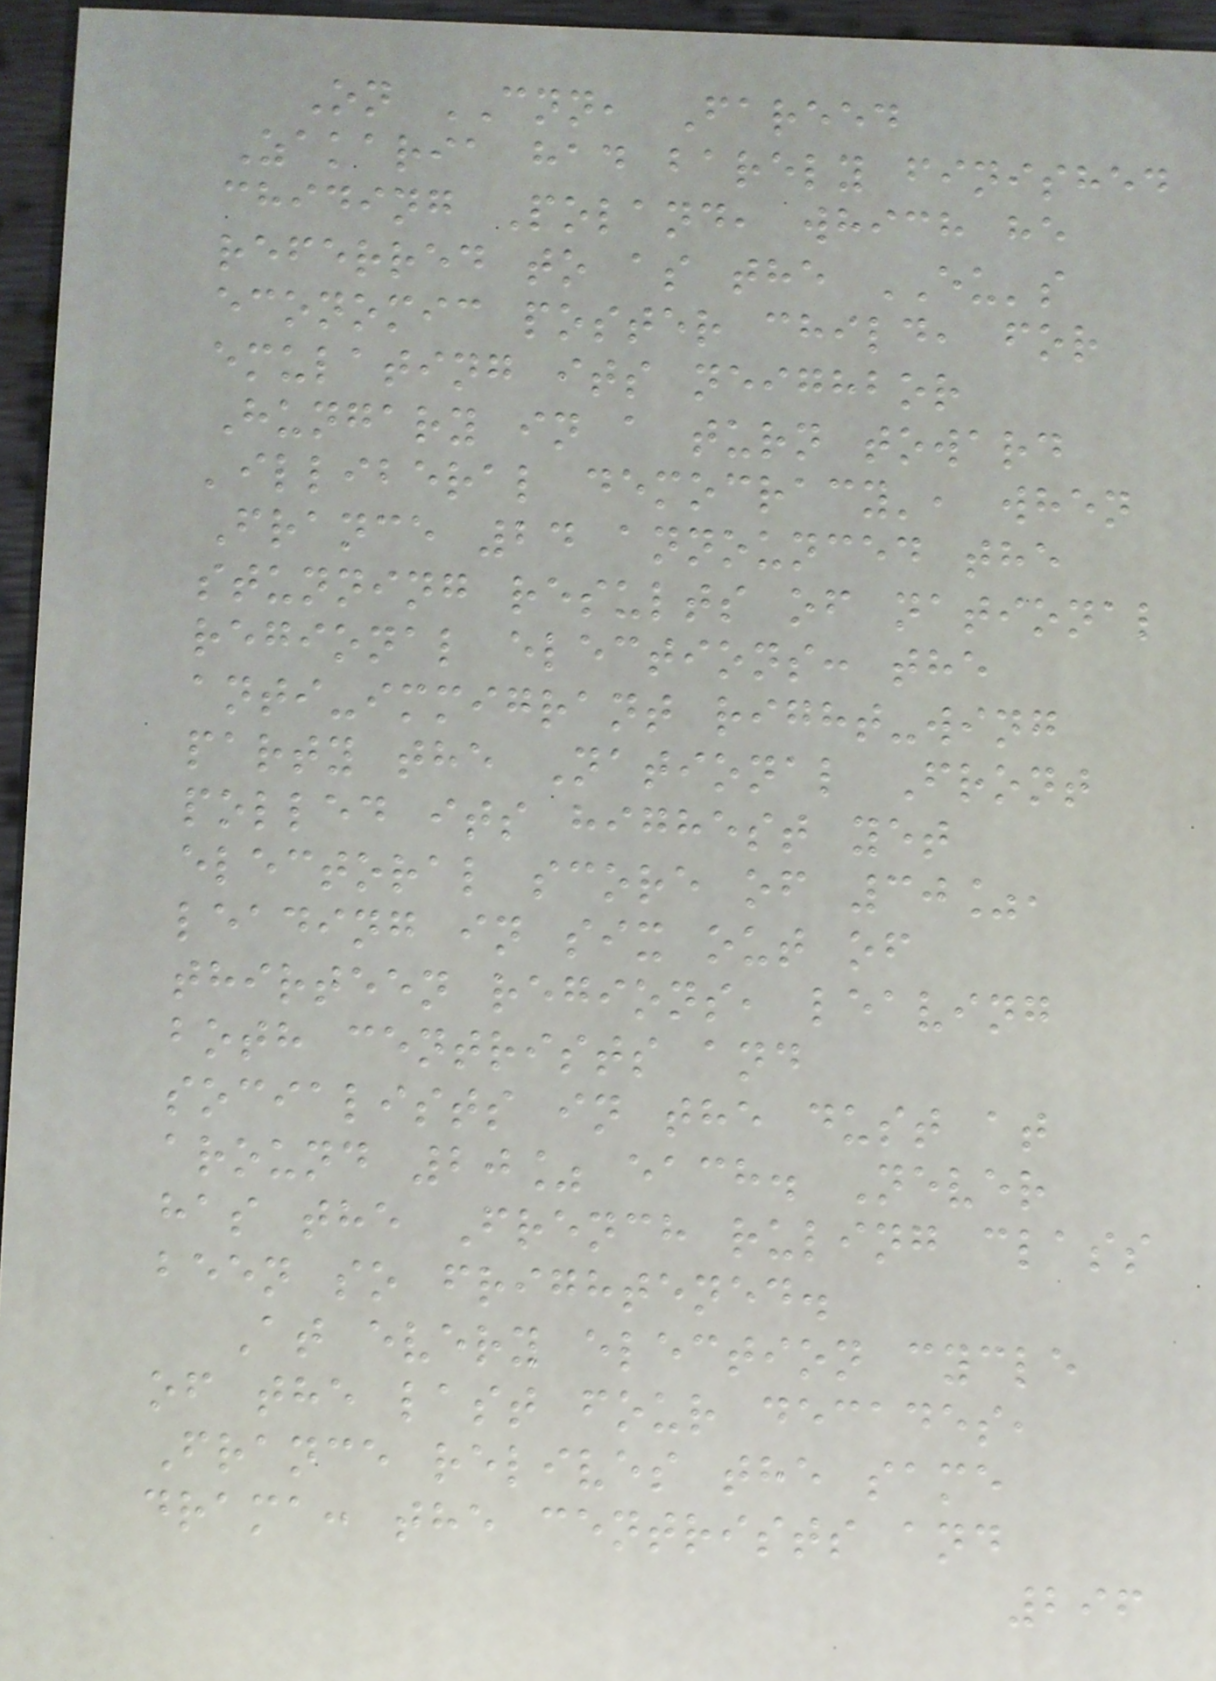On CNN, Fareed
Zakaria had barely finished
chiding Poland, which he
referred to as the EU's
economic poster child, for
emulating its neighbor
Hungary in a turn toward
'illiberal democracy', when
France 24 announced the
stunning results of national
regional elections: the
anti-immigrant right-wing
party the National Front
polled its highest yet
electoral score of 30%,
leading in six out of
thirteen regions, leaving
both centrists and
socialists in the dust at
around 20% each. Never
has the French ruling class
been so frightened.
At every election cycle
of the last four decades,
France relives the same
drama: the centrists and
296
